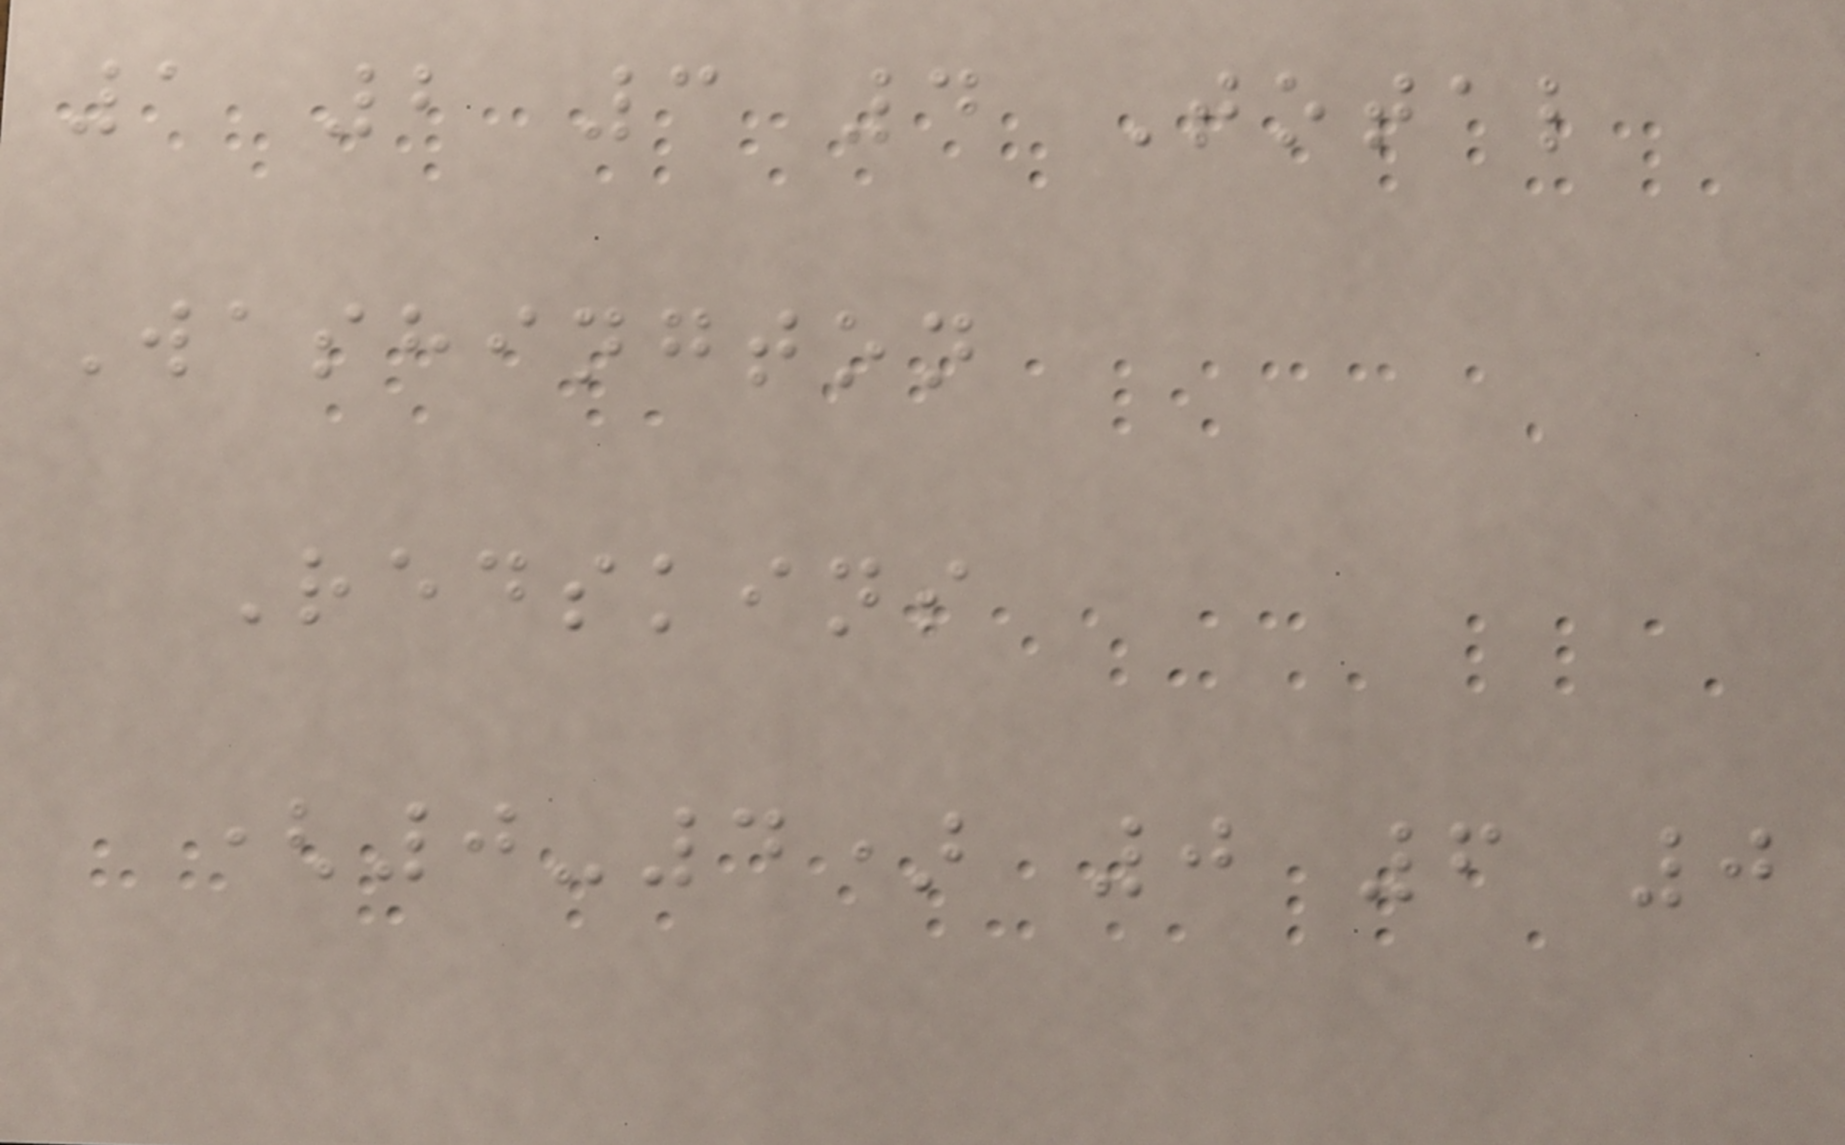1 2 3 4 Total
Washington
Redskins
(0-4) 0 6 0
